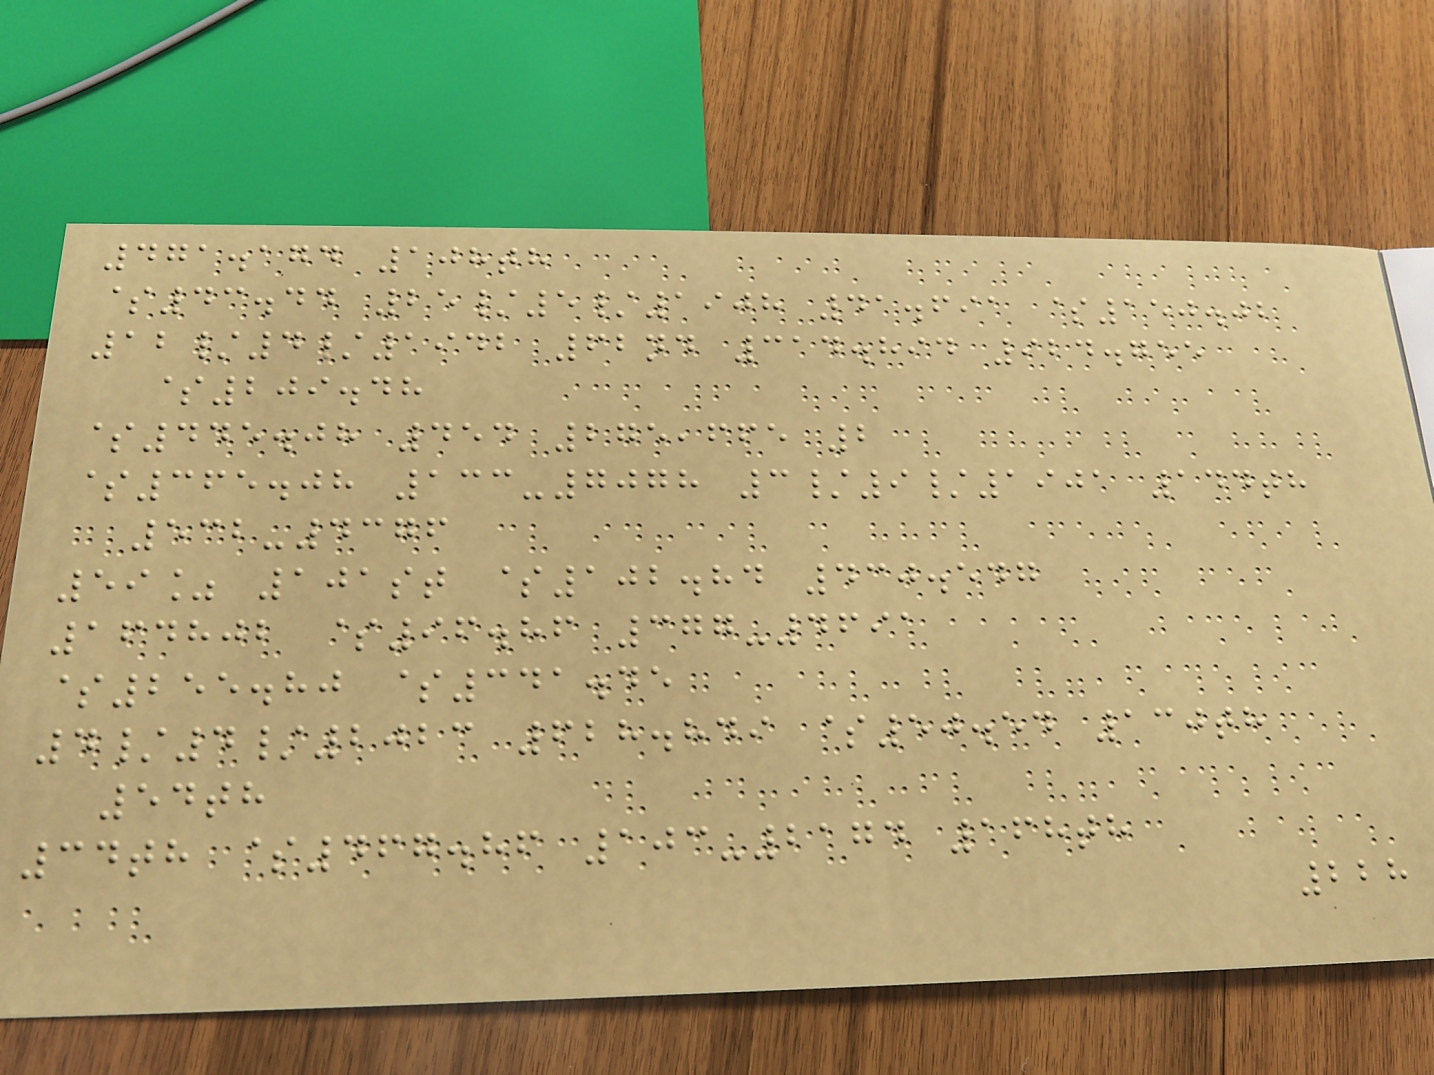471.174 108th
$43.44 25/5/1908 41.691 $150.02
12/4/1942 62nd 314.894 924.755
$209.48
$445.08 454 275,665 2
$365.08 133-7078 3/9/1901 144th
532-4376
59% 101st $102.84 430.547
164802 $96.86 377-4691
$255.80 $341.45
4/4/2023 628.849 $50.54 130th
54th
34th $467.86 103-2174 168th
228
